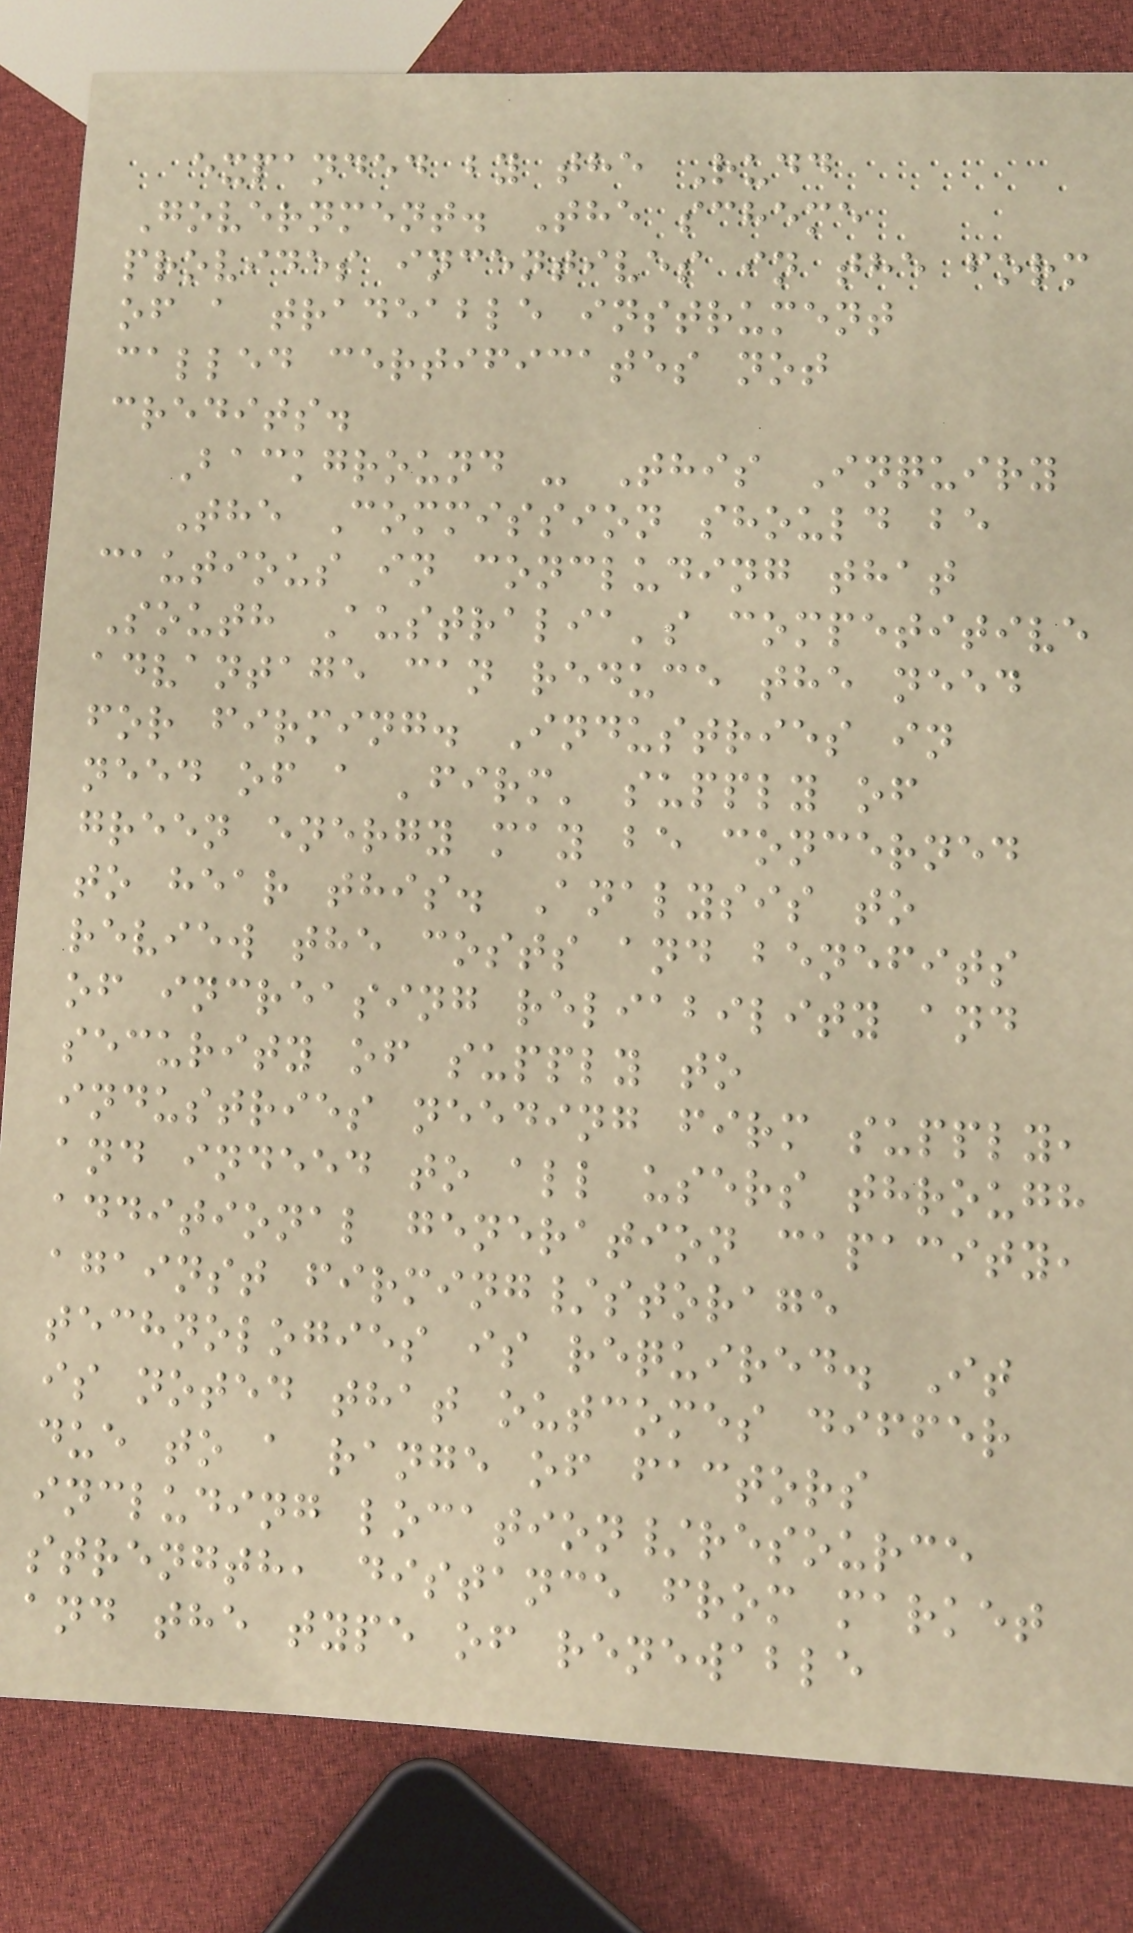expanded by the Rudd
Government. The scheme
provides incentives in the form
of a tradeable instrument
called certificates not
credits.
Background - This Inquiry
The Commission should be
cautious in concluding that
South Australia's competitive
advantage can reduce the need
for firming. Industries in
need of a 'firm' supply of
green energy may be concerned
to hear this. Analysis to
review the costs and benefits
of increasing reliability and
security of supply to
industries needing firm supply,
and indeed to all users through
additional generation capacity,
against firming/storage
technologies is required. It
is noted that outcomes differ
due to a range of factors
including location/resource
strength, distance from market
and the type of renewable
